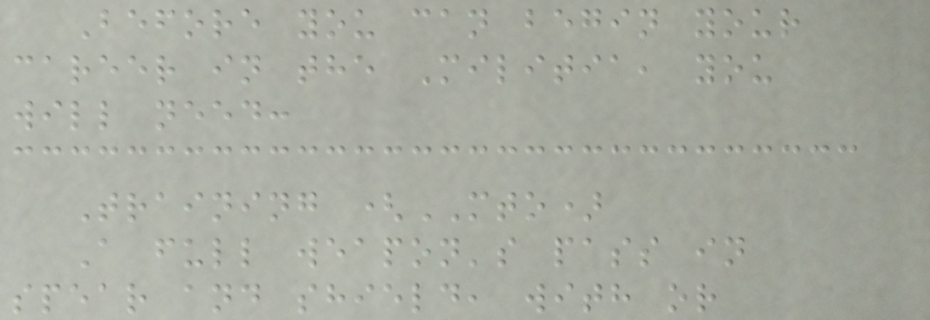Before you can begin your
career in the Militia, you
will need:
Training (MTO)
A full weapon's pass in
spear and shield, with or
